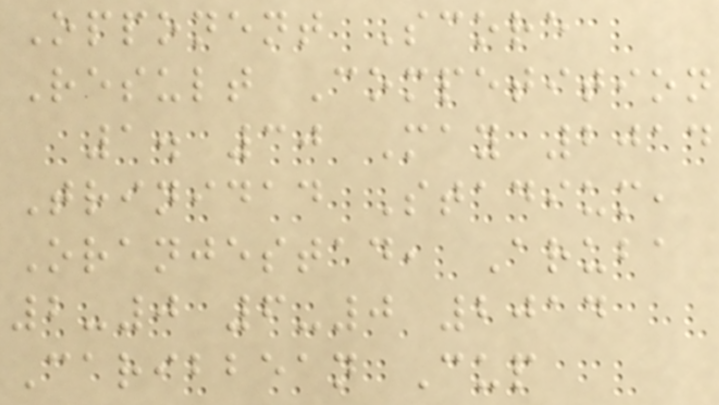Opponent Score
Result Competition
1. 30 May 2014
Trinidad Stadium,
Oranjestad, Aruba
2-0 6-0 2014
Caribbean Cup
